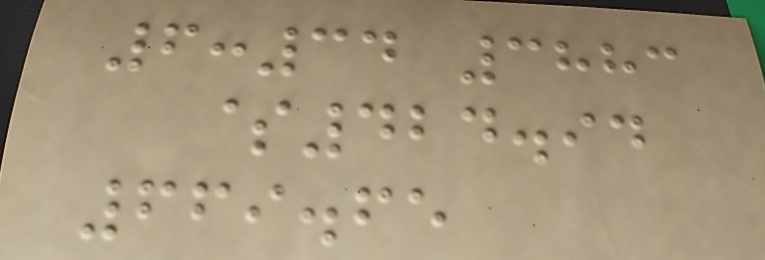6:34 3883
$424.94
669.65
